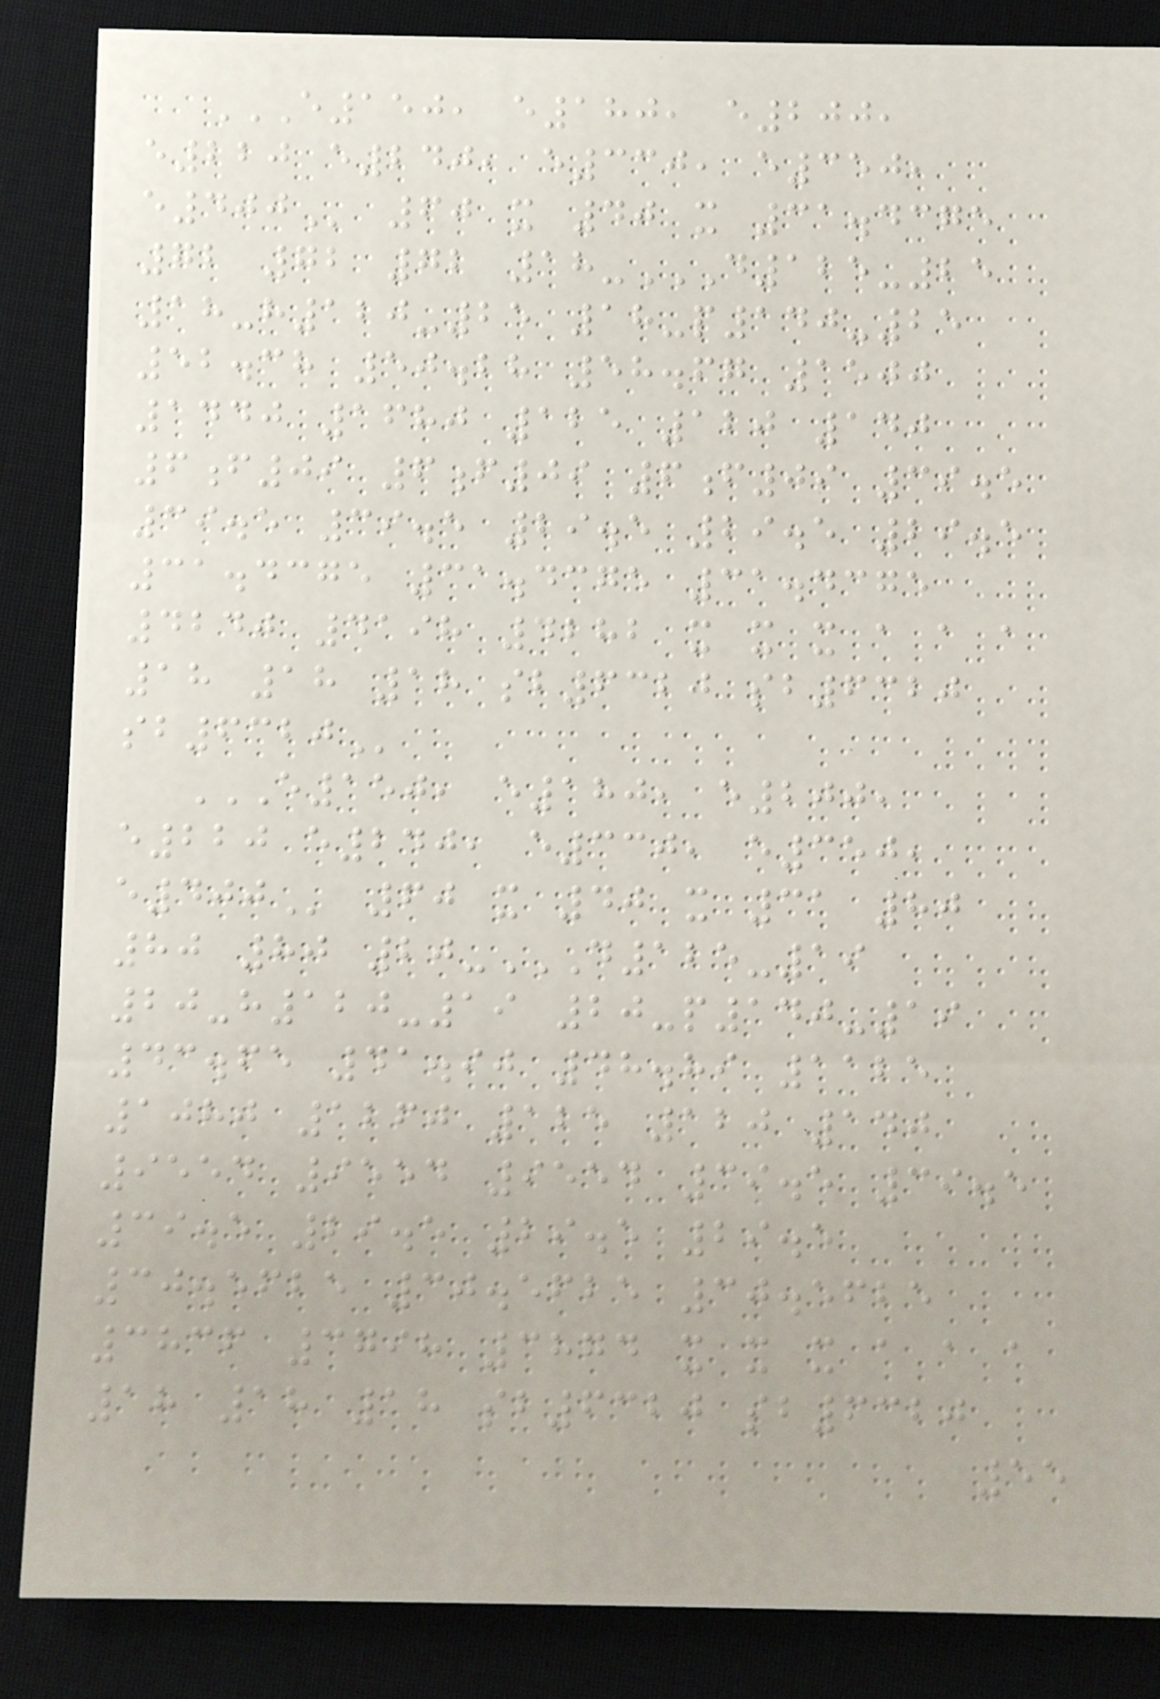E150, E180, E200,
E220 E240, E330, E350,
E400 60 x 40 x 31.4375
72 72 72 18-D125-25
18-H120-25 18-P140-25
52.38 50.28 58.67 1500
1440 1680 125 120 140
6F09 6F09 6F09 39.5
39.5 39.5 29.5 29.5 29.5
31.4375 31.4375 31.4375
4240 4198 4282 X X X A A A
18 18 18 SB6320 SB6320
SB6320
E150, E180, E200,
E220 E240, E330, E350,
E400 60 x 40 x 31 80
80 80 20-D125-19
20-H120-19 20-P140-19
43.65 41.90 48.89 1125
1080 1260 125 120 140
9554 9554 9554 39.5 39.5
39.5 29.5 29.5 29.5
30.5625 30.5625 30.5625
3836 3798 3874 X X X A A A
18 18 18 SB6320 SB6320
55
